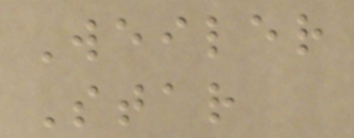Weiler
Star
